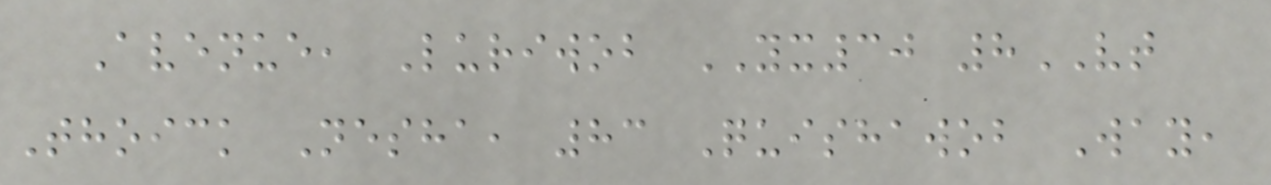Avenue, Luriwob YX30 8VT
Thoick Nesha, 83 Quishawob Way,
